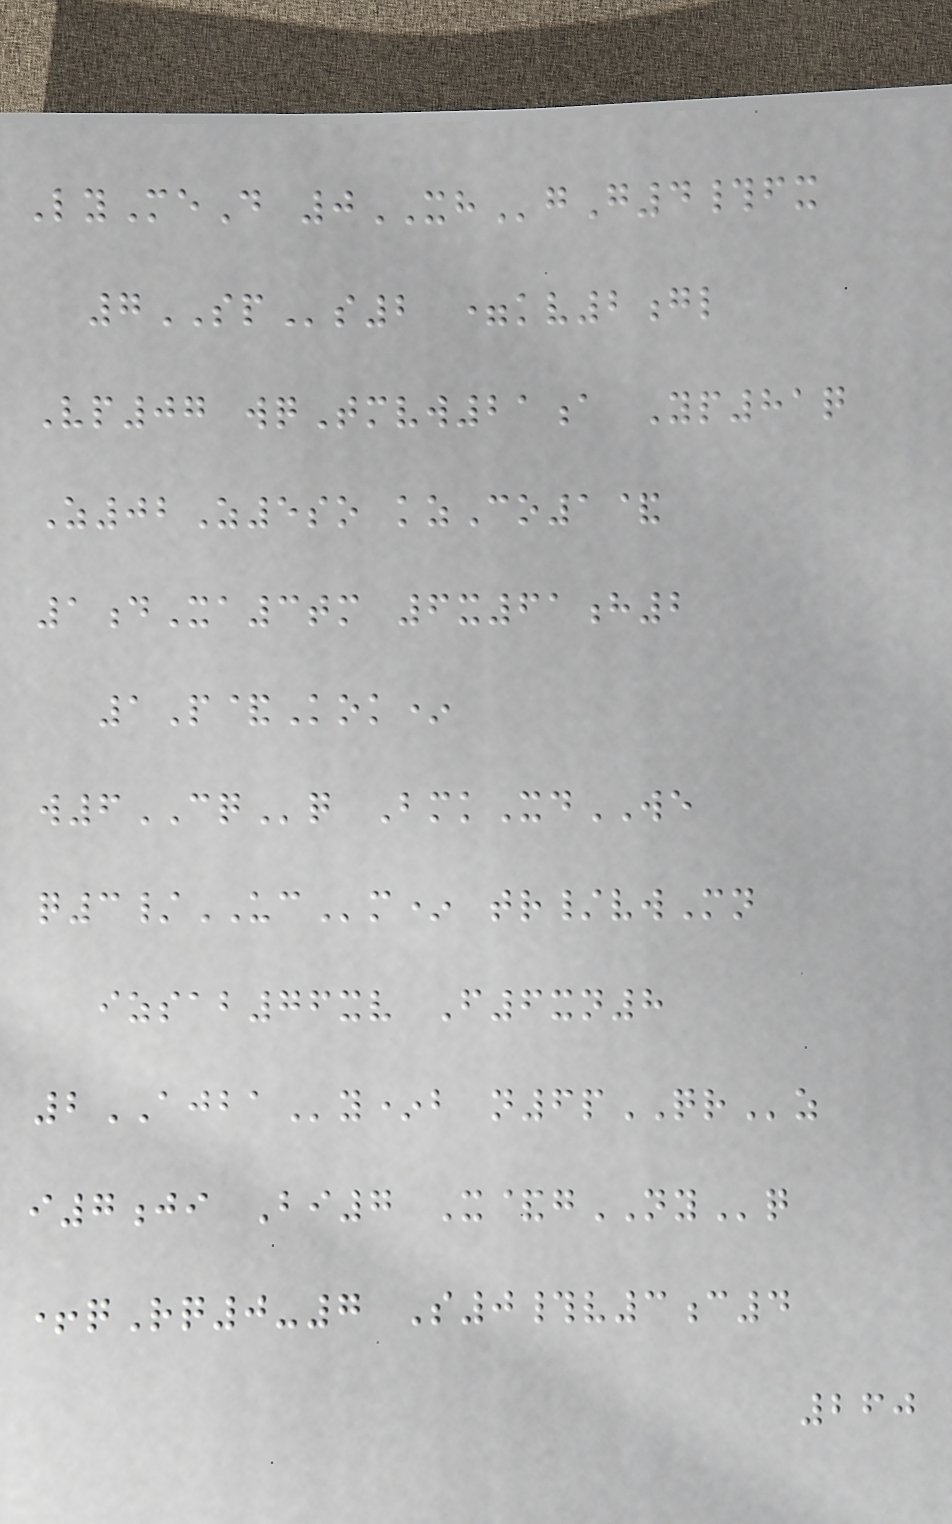LyMeD 0XHgG4#fx
7SPs2 =kv2gl
Vp07 wqTmvw21a Yp81q
Z02Z5so kzCo1&
1dXa3tm 6x61h2
1P&Kok*
w6CQq BmkXdWE
q3/UCm* tr/vwMn
izsab76xv F6xn8
2AJBAy*b n6pQRz
i7ji Bi7 X&gNYq
+qRq0-7 S0#v3c4
260
